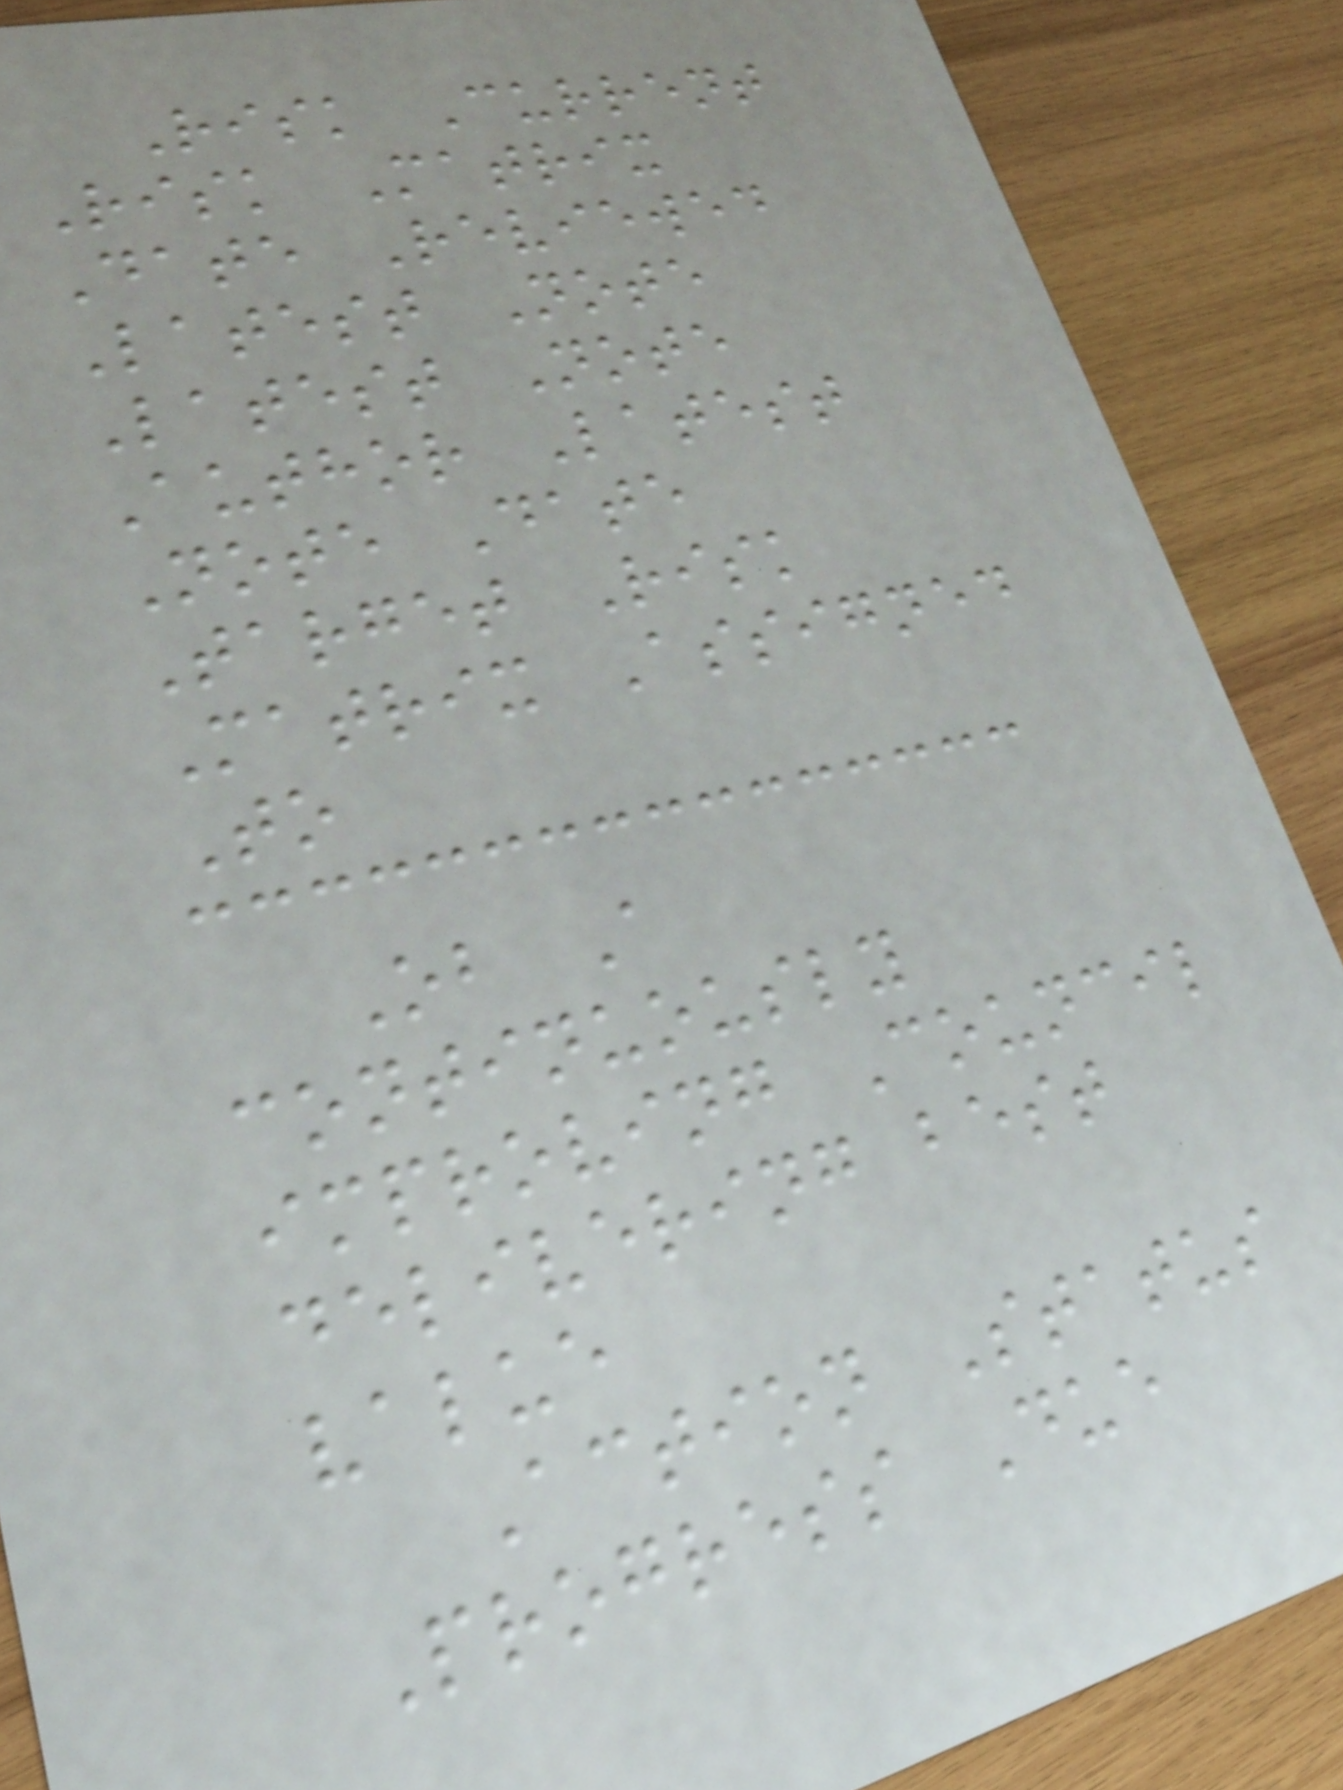Risk Current
Risk Matrix
Date Reviewed
Latest Note
Latest Note
Author Latest
Note Date
Target Risk
Matrix Assigned
To
Ob A
continuously
improving Council
delivering best
value
Action Status
Progress Due
